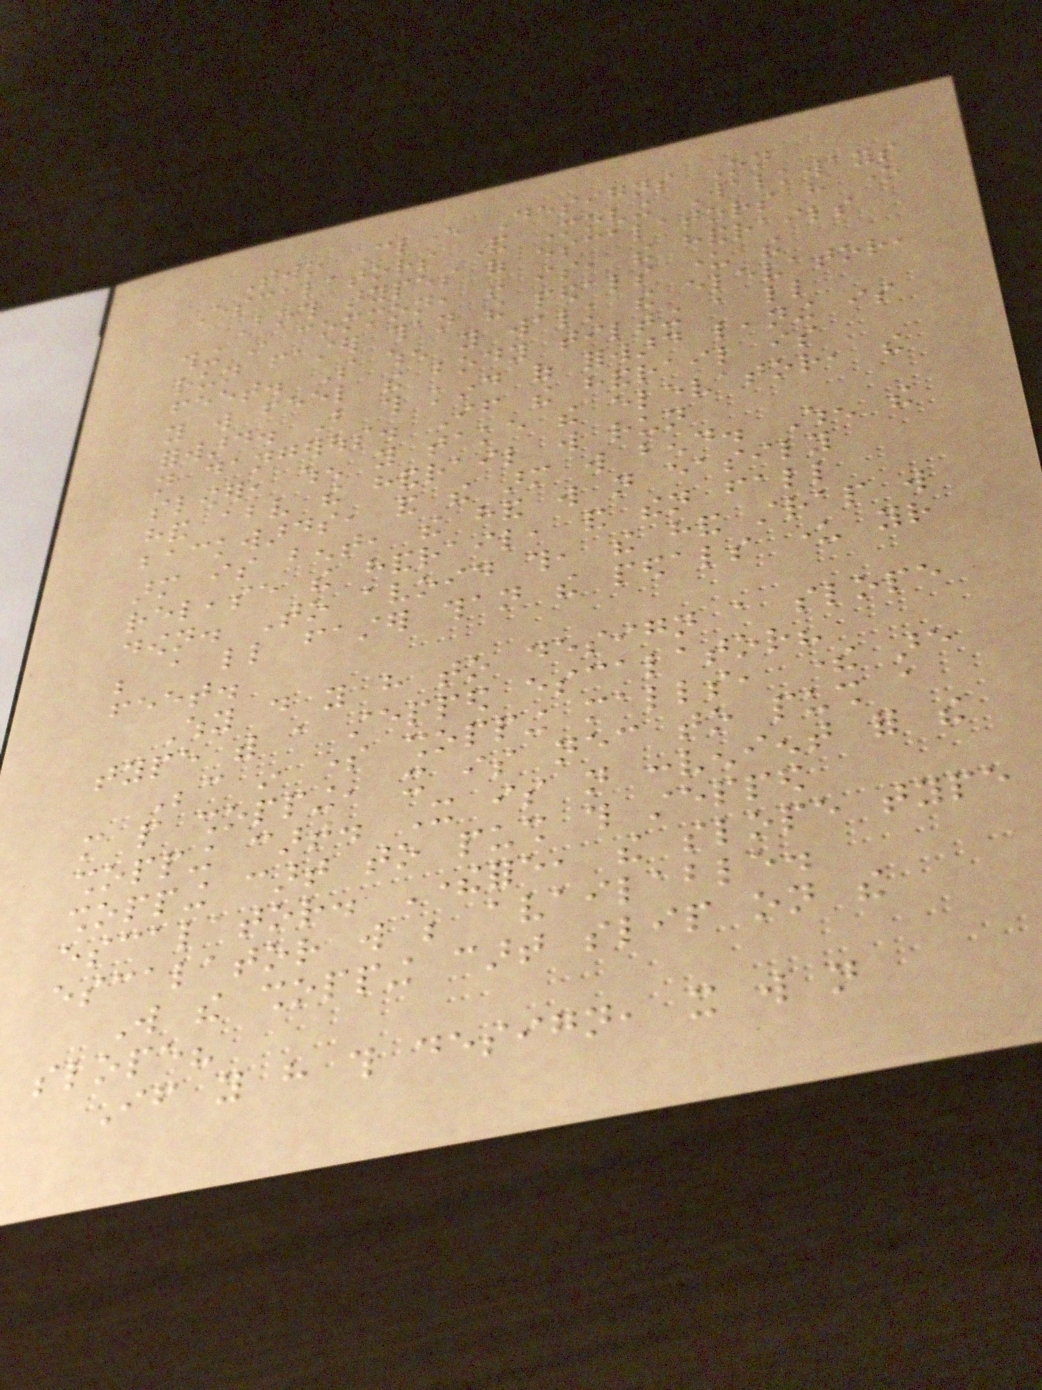Two Clever Designs On
Escalators And Moving Walkways
Both types of escalators have one
thing in common, that is, the handrails
run faster than the pedals under the
feet. So when you walk the elevator,
you will feel the body tilting a little
forward. But this kind of forward leaning is
not dangerous. If the handrail is
slower, when you take the elevator, the
hand above the handrail will run
backwards, and the arm will bend. When the
arm is bent, the hand will not easily
release the handrail, and then fall
down. To avoid this, the hand strap will
be a little faster than the pedals under your
feet.
Why do you have to design a slope
type with a stepped escalator?
Because in some shopping malls, there are
more people shopping, it is necessary to push a
shopping cart. It is not convenient for the
shopping cart to push this stepped
escalator. Therefore, the slope type
escalator will be available.
Will the shopping cart slip on the
slope?
If you have this design, it will not
